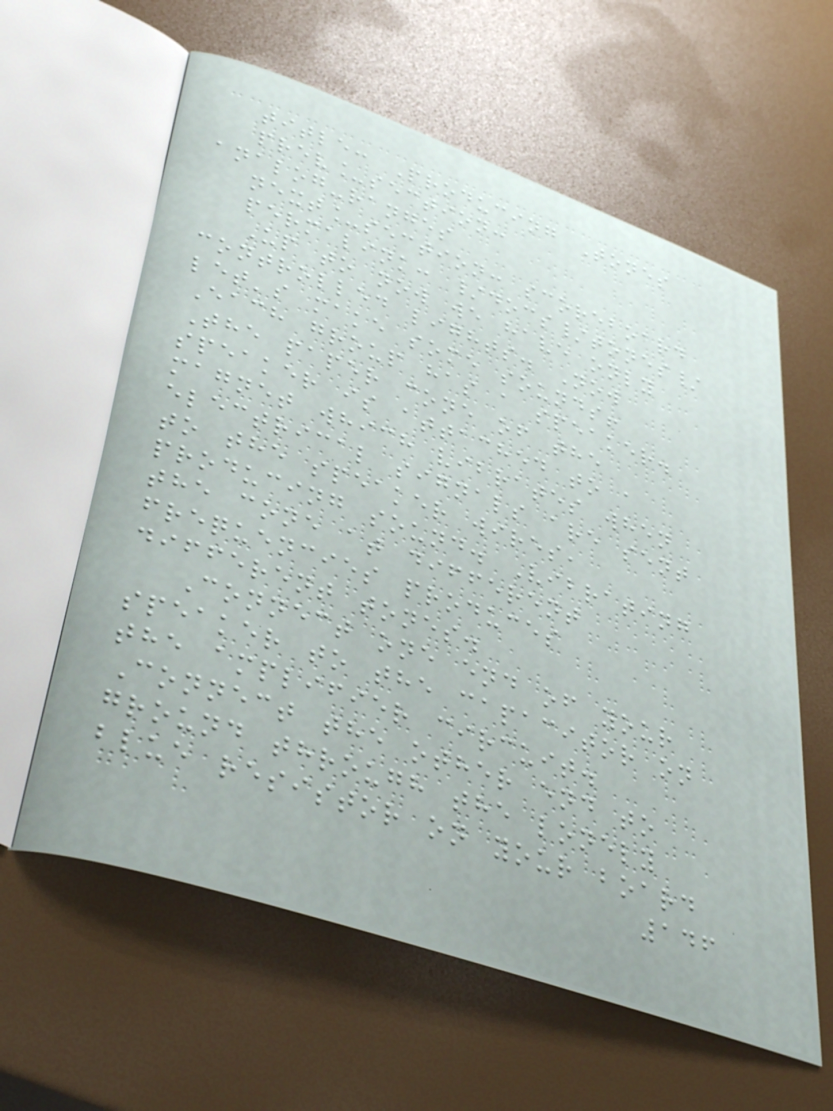title: Producing Tones
prev_section:
analog-ranges
next_section: scoreboard
permalink: /docs/tones/
Up to now we have only
controlled lights. Now
let's make some sounds!
Each group has a speaker.
The paper cone of the
speaker is attached to a
magnet which vibrates when
electrical signals are sent
to the speaker wires,
producing sound. Vibrating
the cone at different
frequencies produces
different tones.
Connect one end of your
speaker to the capacitor on
the amplifier circuit.
Connect the other end to
ground through the lonely
blue resistor on your board
146
